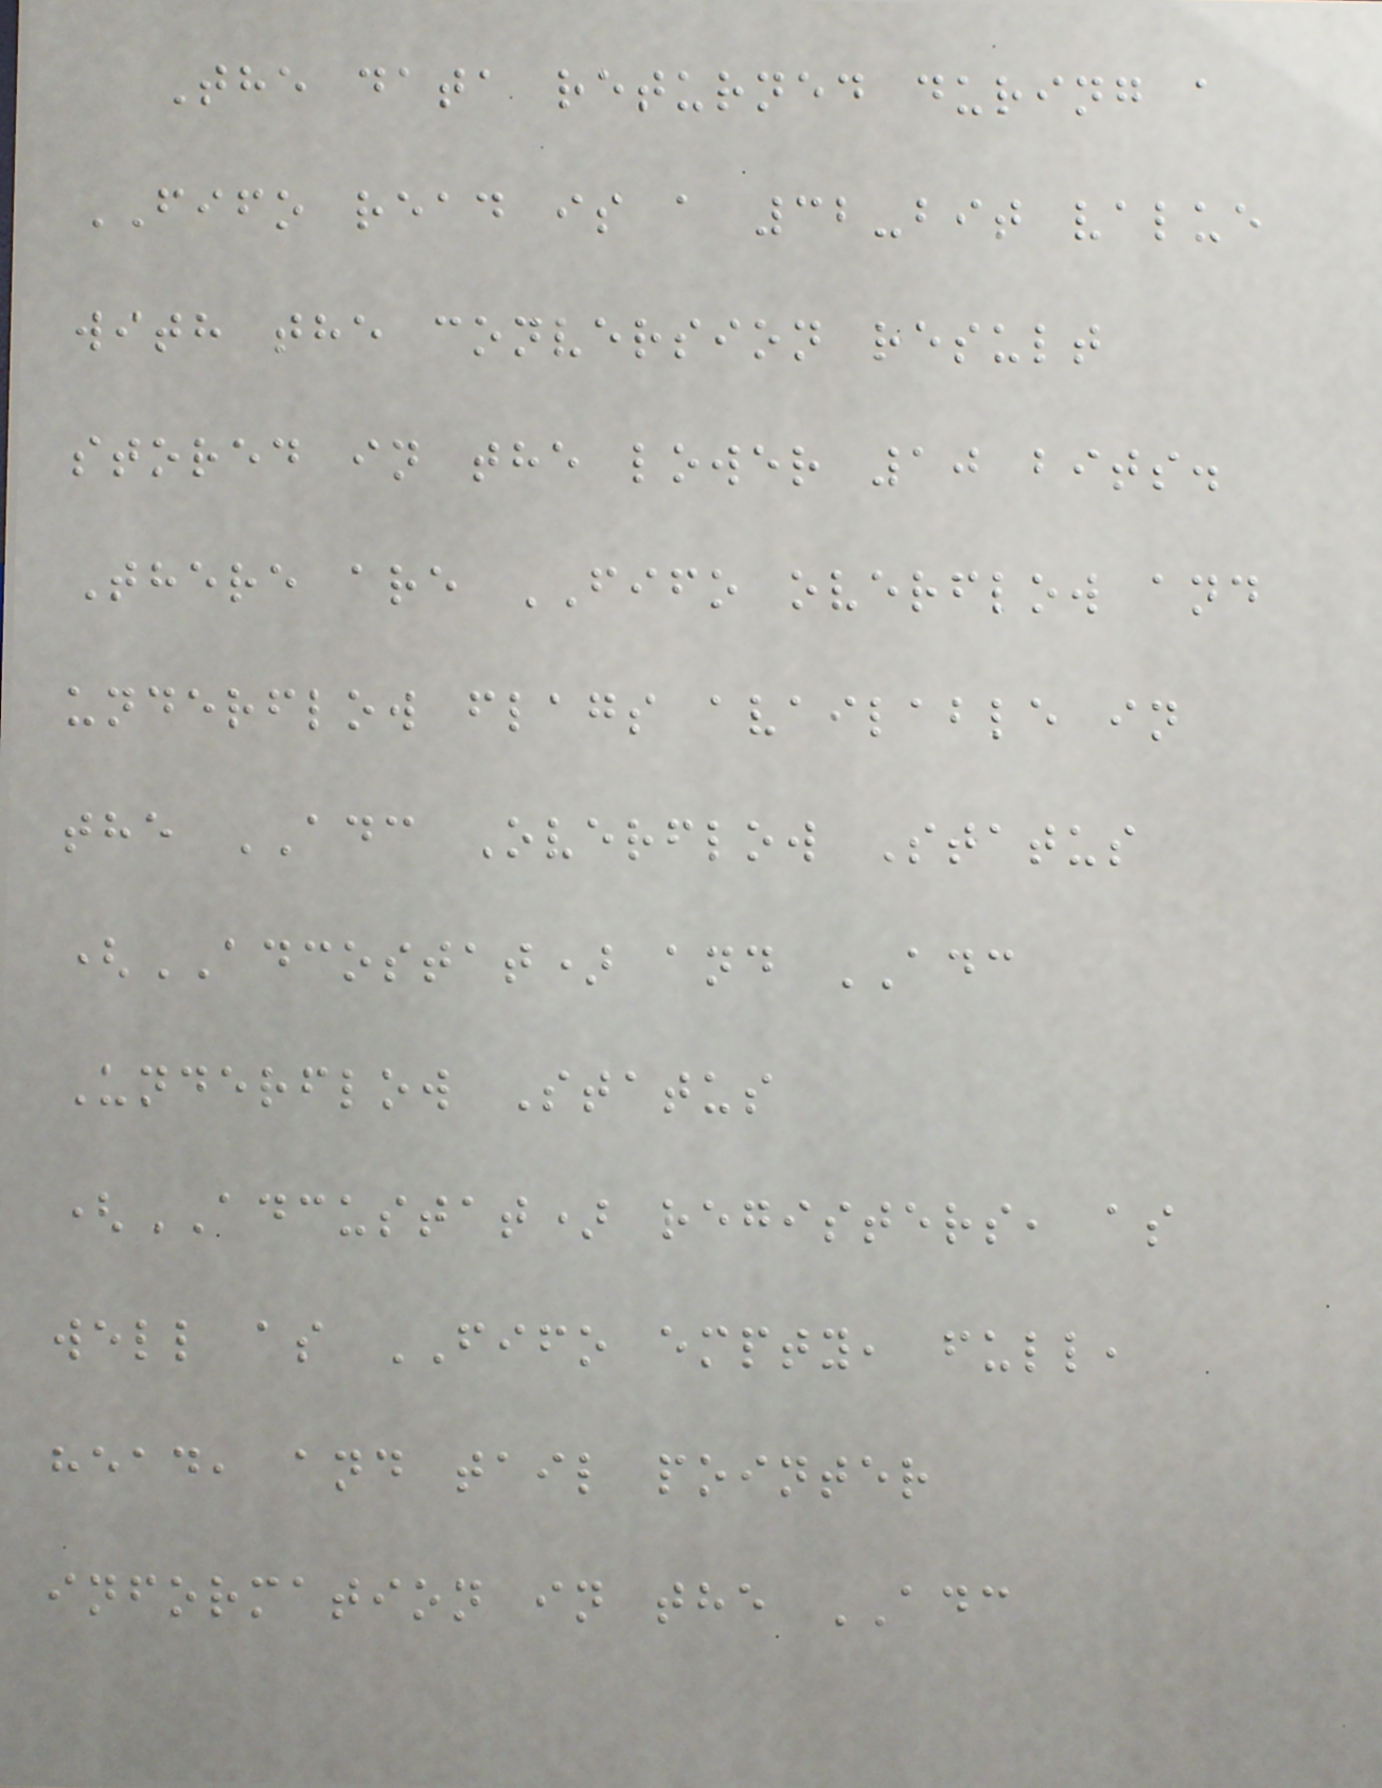The data returned during a
FIFO read is a 32-bit value
with the conversion result
stored in the lower 10 bits.
There are FIFO overflow and
underflow flags available in
the ADC Overflow Status
(ADCOSTAT) and ADC
Underflow Status
(ADCUSTAT) registers, as
well as FIFO empty, full,
head, and tail pointer
information in the ADC
